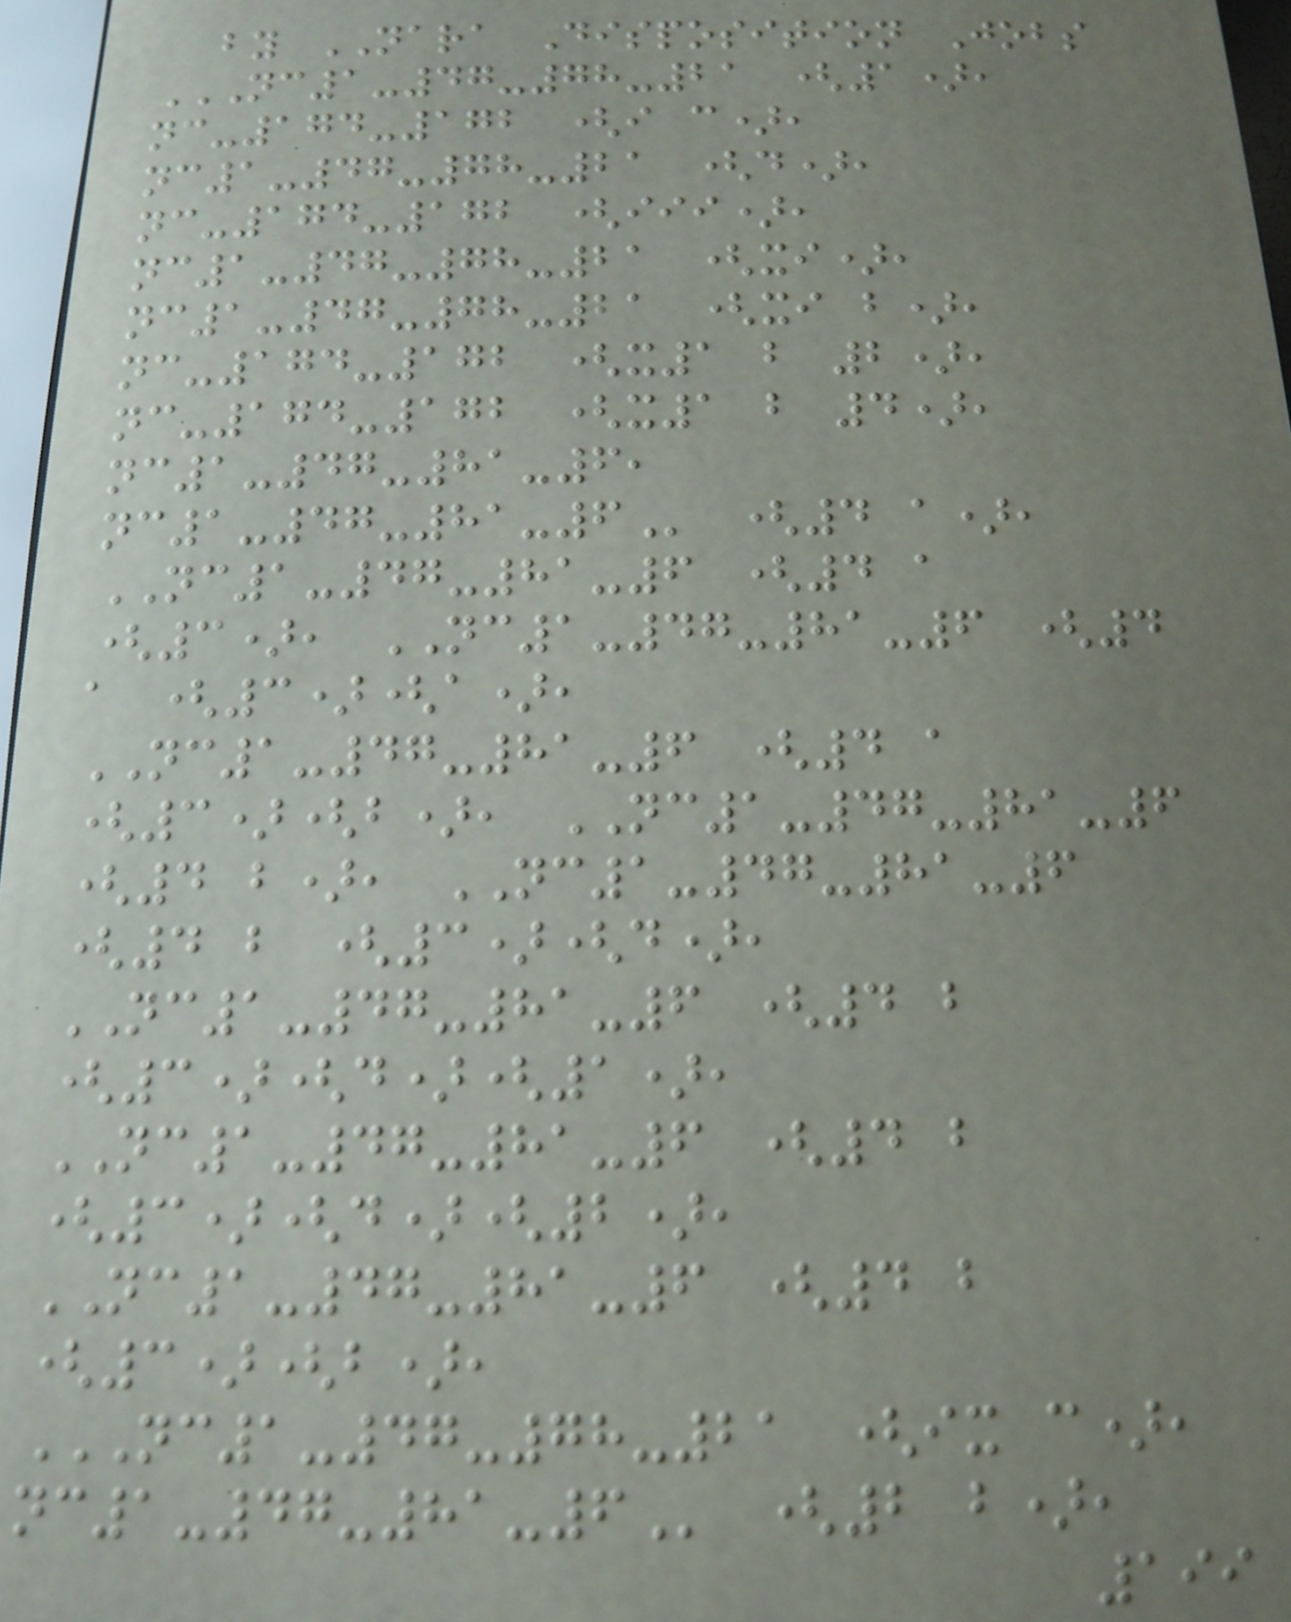by NARA Disposition Jobs
NC1-47-78-21 (1),
NC-174-172 (I C),
NC1-47-78-21 (D),
NC-174-172 (III),
NC1-47-78-21 (XI),
NC1-47-78-21 (XI B),
NC-174-172 (X1 B 2),
NC-174-172 (X1 B 4),
NC1-47-81-6,
NC1-47-81-6 (4 a),
NC1-47-81-6 (4 a
(3), NC1-47-81-6 (4
a (3)(a),
NC1-47-81-6 (4 a
(3)(b), NC1-47-81-6
(4 b), NC1-47-81-6
(4 b (3)(d),
NC1-47-81-6 (4 b
(3)(d)(1),
NC1-47-81-6 (4 b
(3)(d)(2),
NC1-47-81-6 (4 b
(3)(b),
NC1-47-78-21 (IX C),
NC1-47-81-6 (2 b),
199
